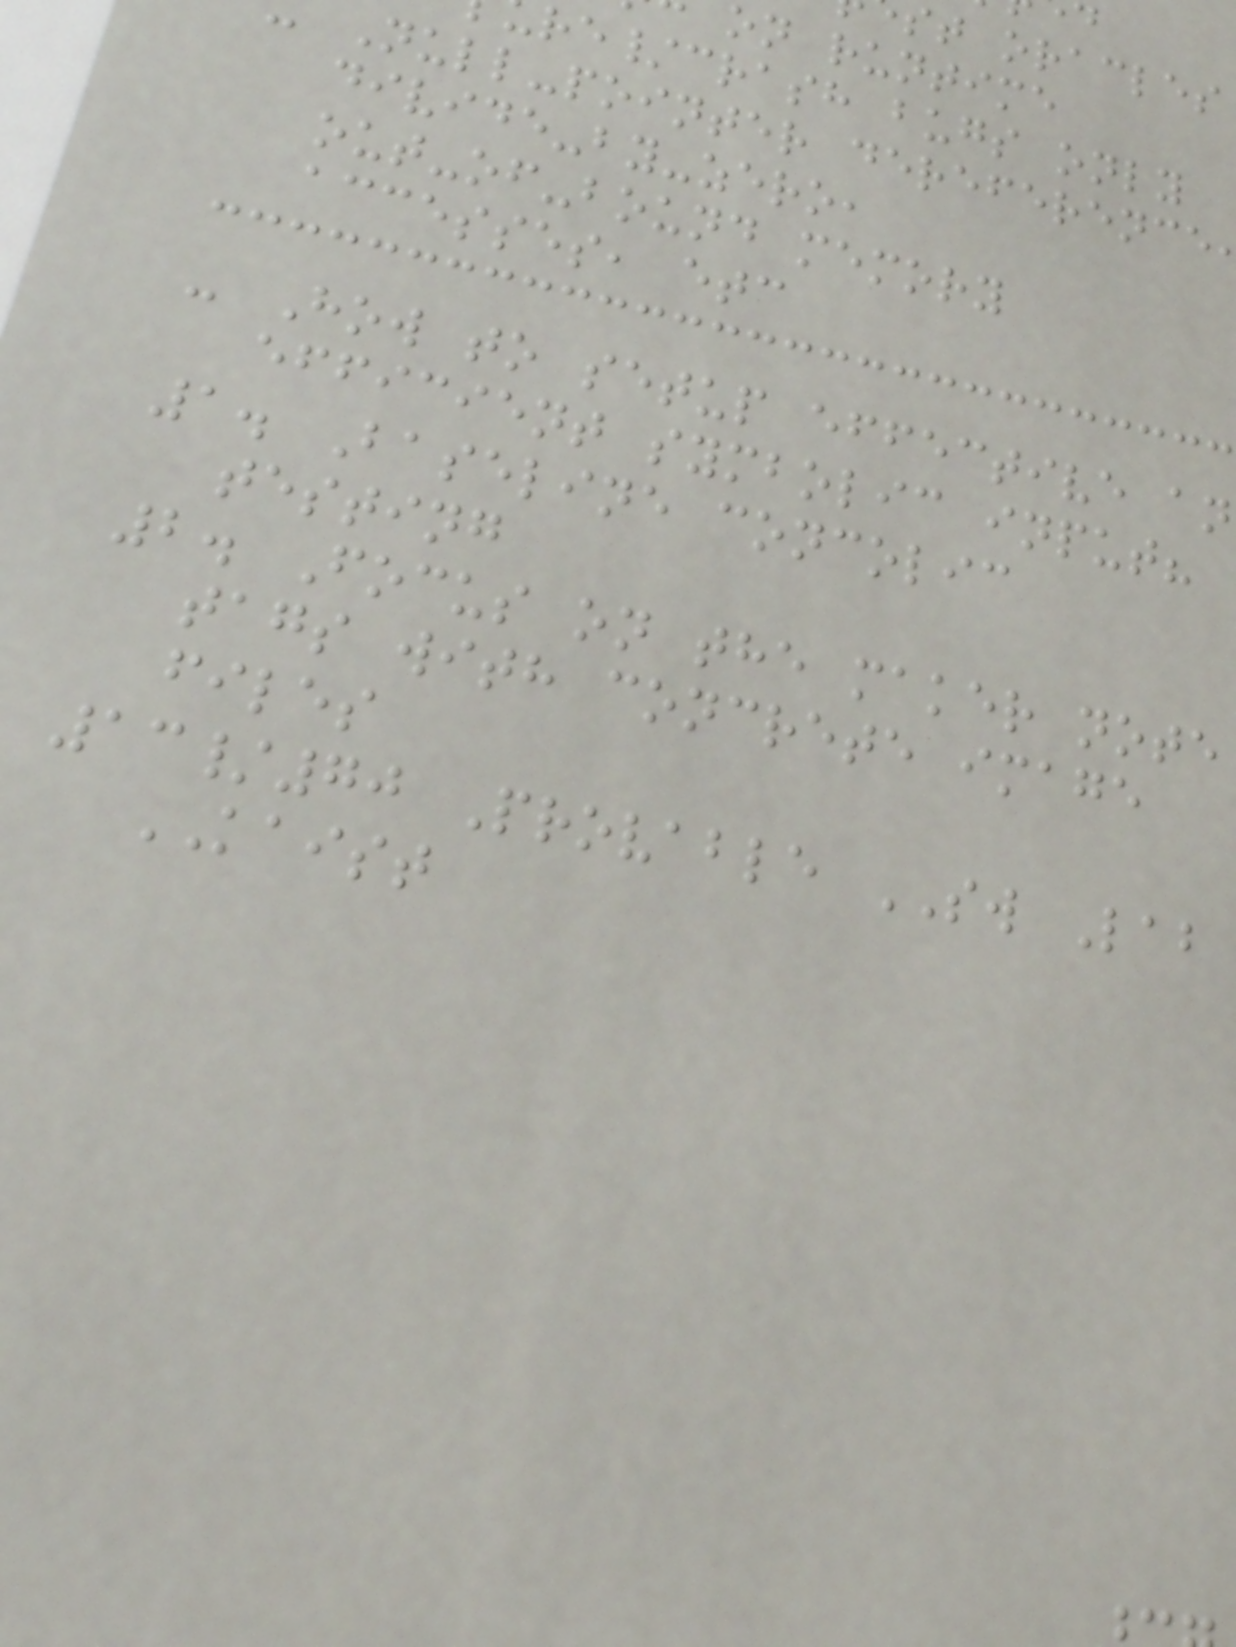st oracles
on runtime
re/crash bugs only
Null-pointer dereference
divide-by-zero,
out-of-bound memory
accesses, etc
- How to setup effective an
efficient symbolic input?
1. Baseline concolic
testing
2. Focus on the maker note
tags with concrete image
files
13/70 Provable SW Lab
KAIST
